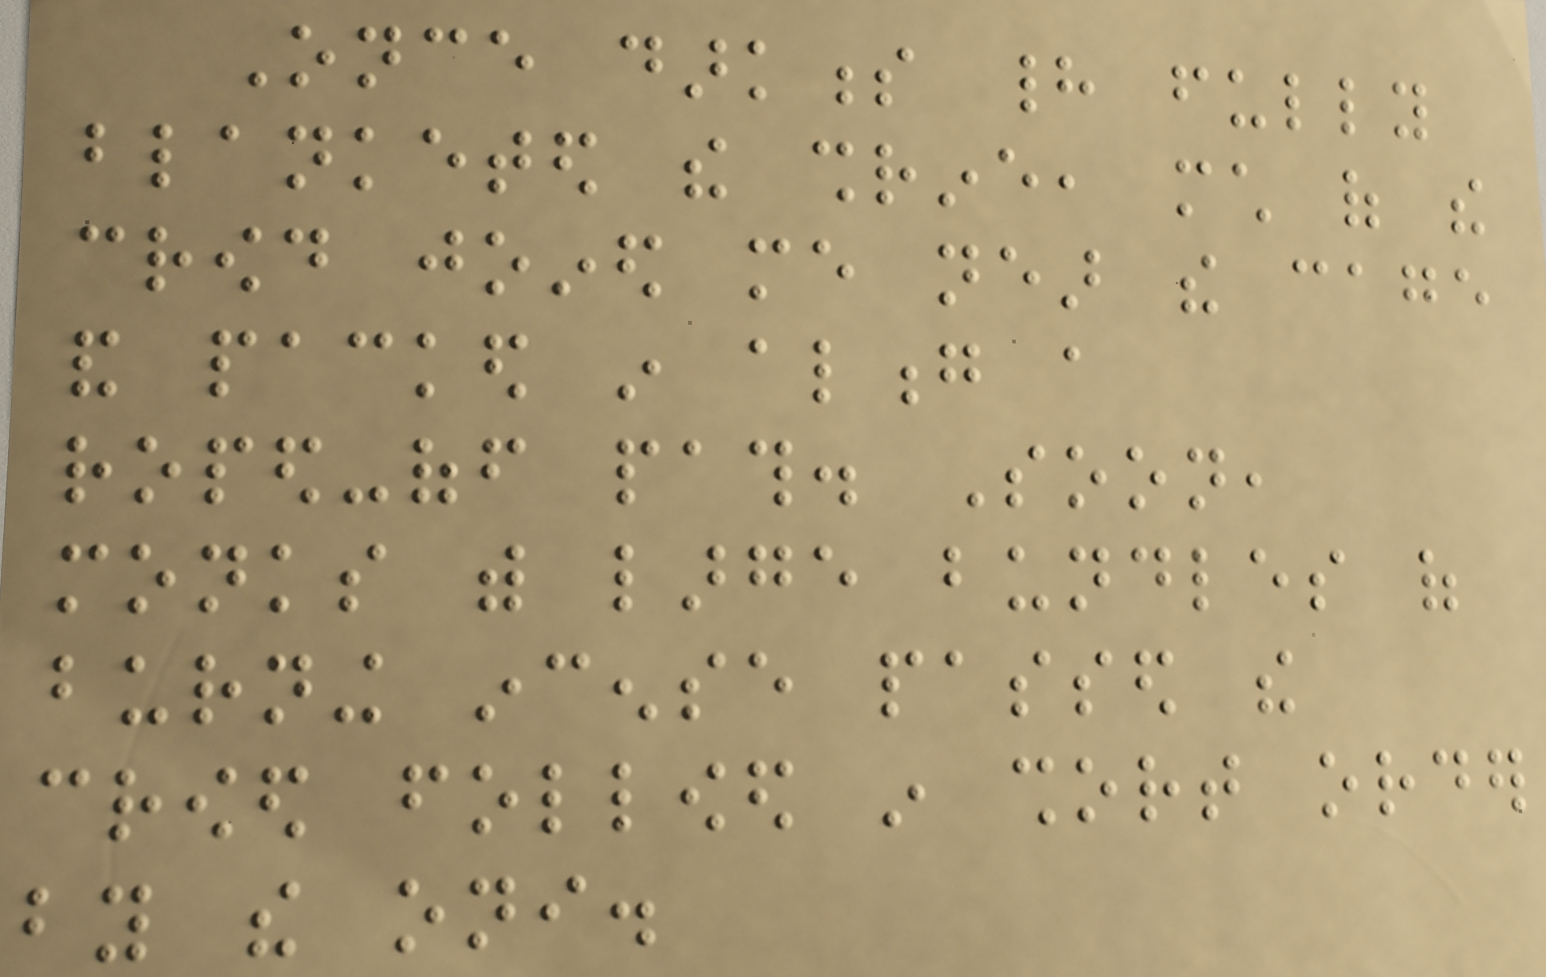Once darkness had fully
blanketed the shrine, much of the
crowd joined me near the cage
and packed in along a
roped-off path. Soon,
monks with large bundles of
burning incense passed the
crowed followed in short order
by the oni.
